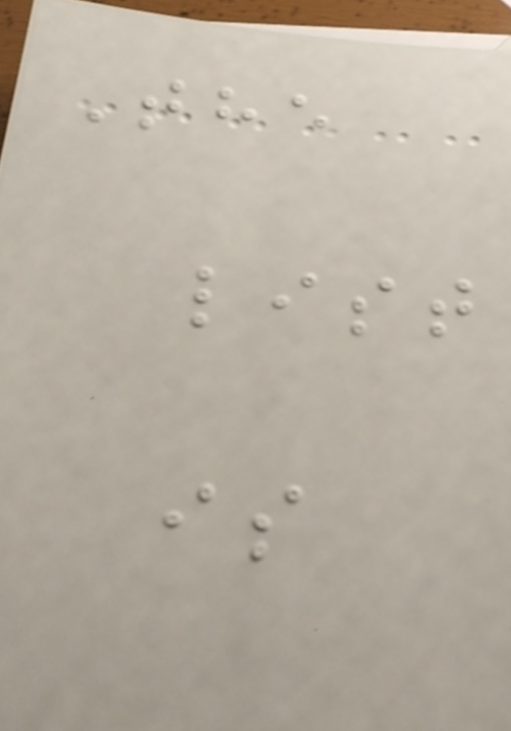The
list
is
